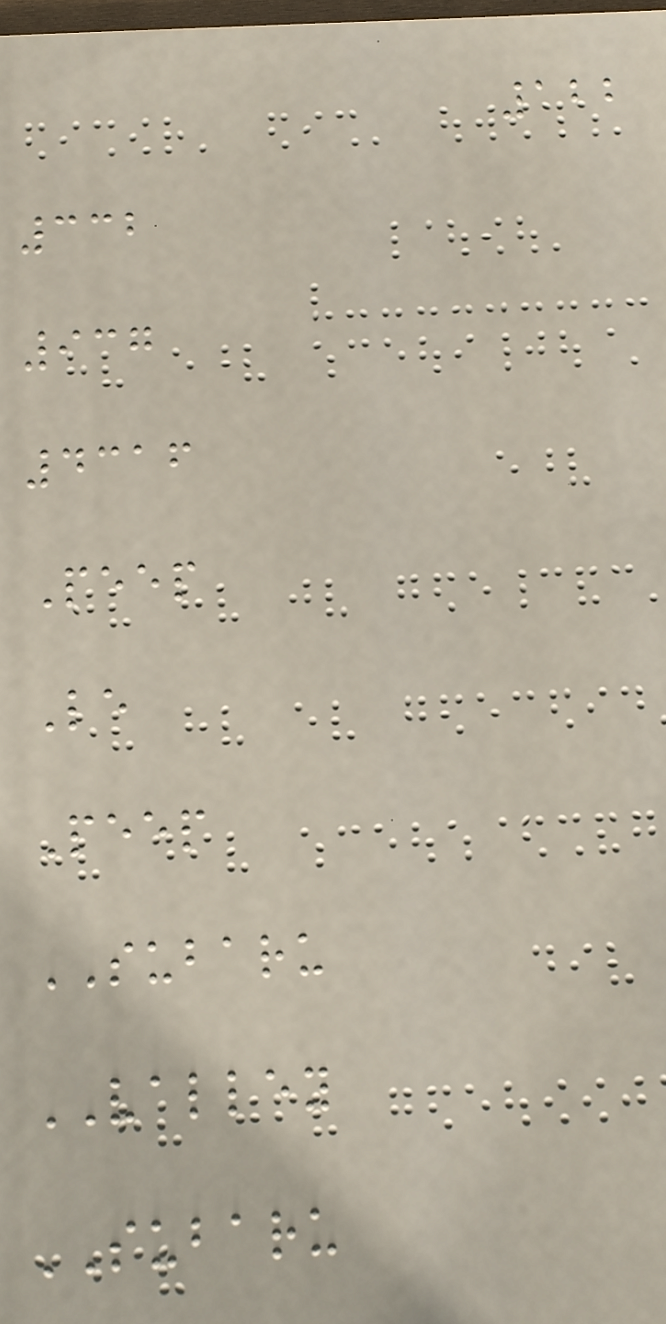122
332
937
4316
Peep
Le
Peep
SUBARU
VALLEY
SUBARU
